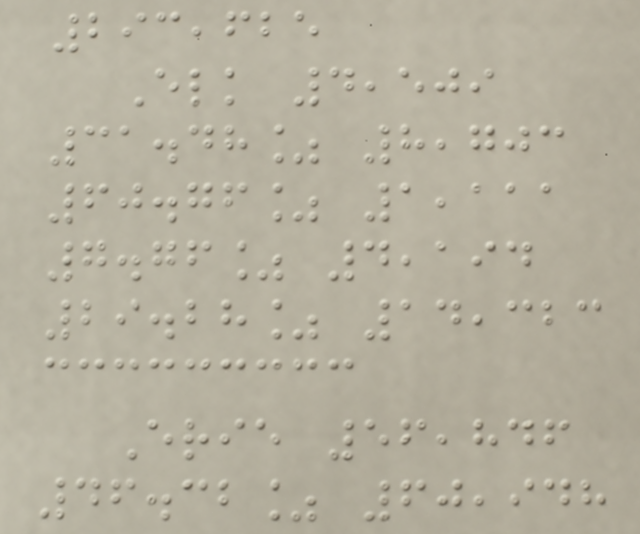293,625
Elk 4,509
31.48% 8,703
60.76% 1,111
7.76% 4,194
29.28% 14,323
Erie 56,846
46.32% 60,948
